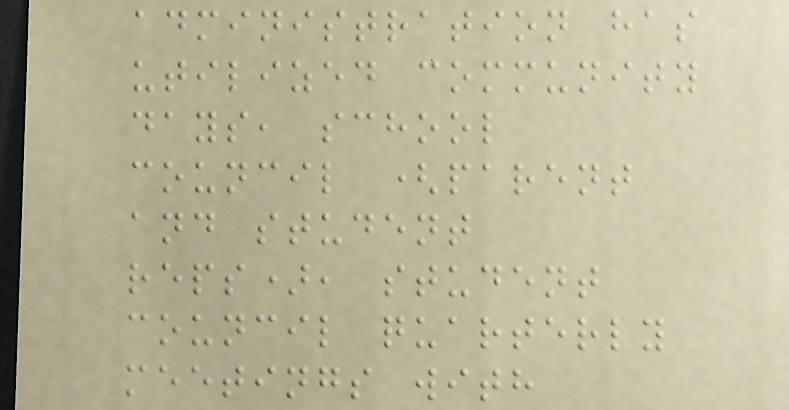administration has
utilized community
days, school
council (parent
and student
reps), student
council quarterly
meetings with
